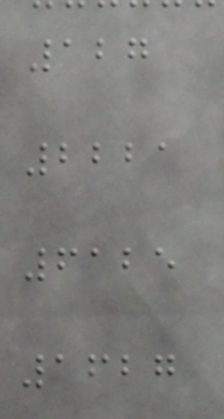127
2221
6125
1627
